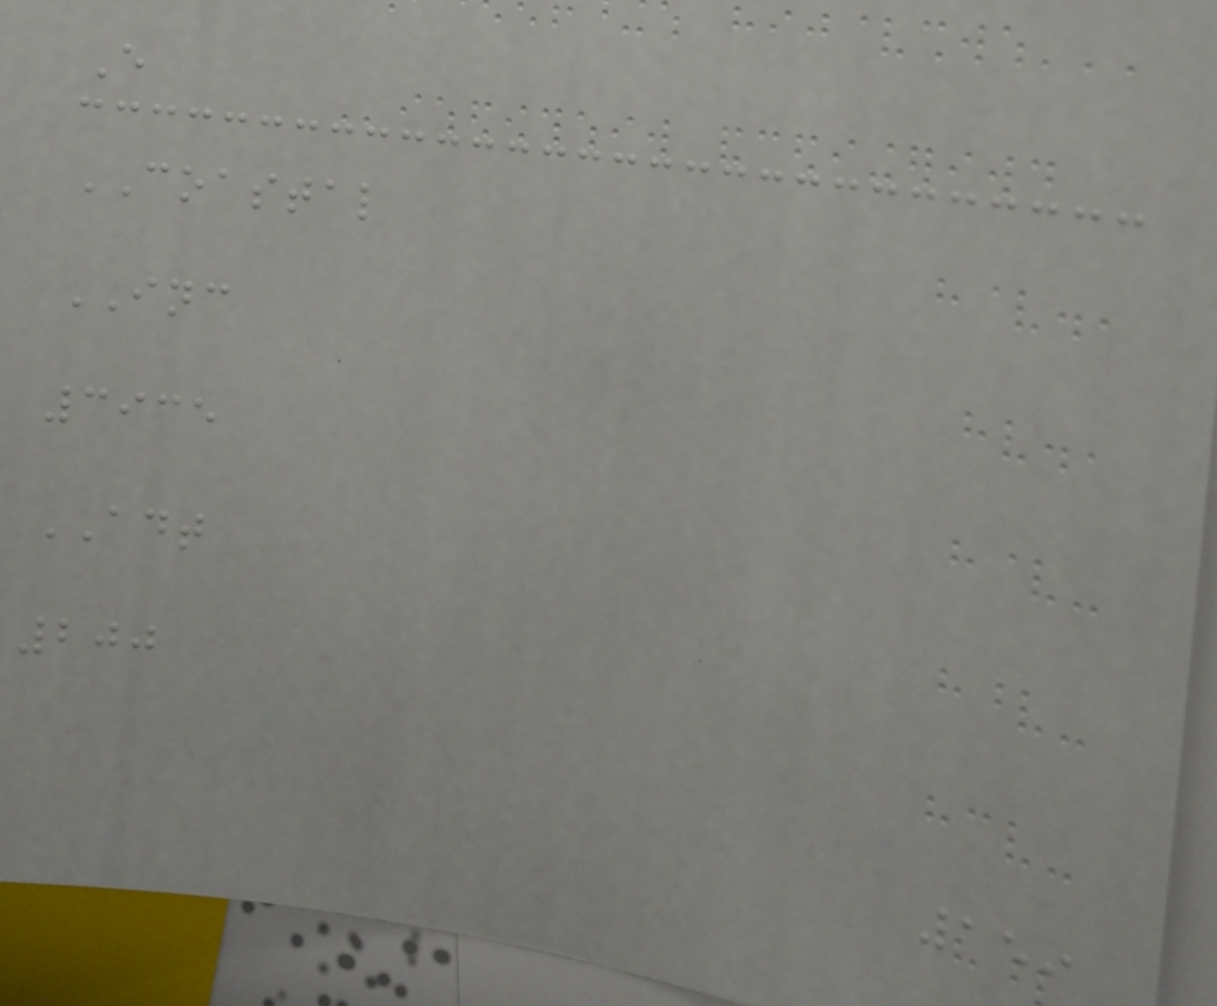E
COASTAL
INC
3935
ADT
200
159
